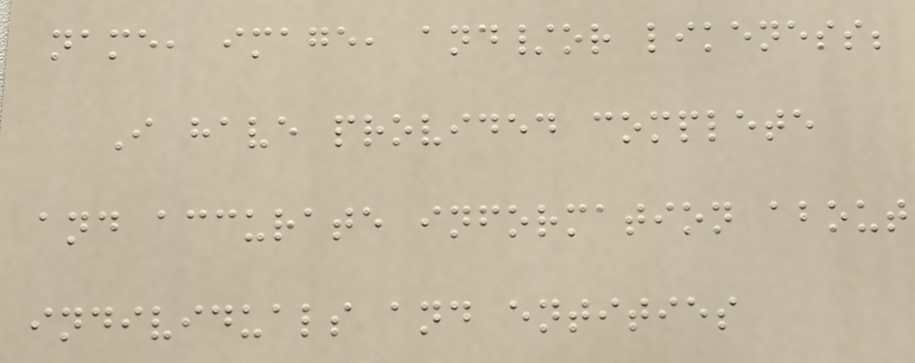name, image, and/or likeness;
I have provided complete
and accurate information about
individuals and entities
